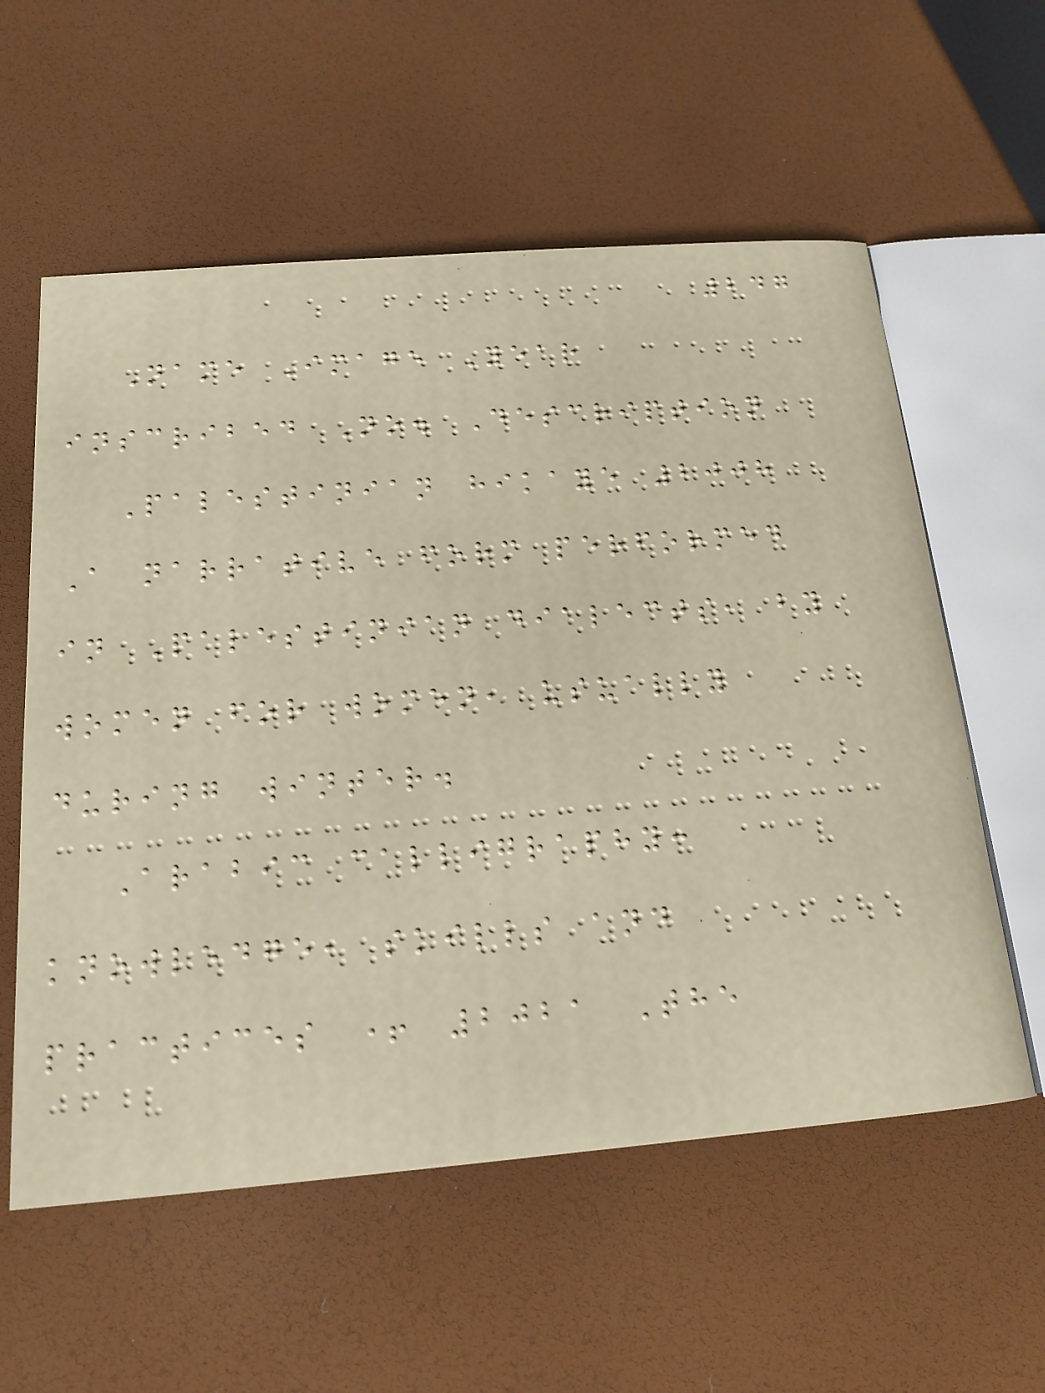247
Name Image Year
inscribed No. Description
Palestinian hikaye 2008
A narrative form performed
in Palestinian dialects, by
women for women, usually
during winter.
Arabic calligraphy:
knowledge, skills and
practices + 2021 The
